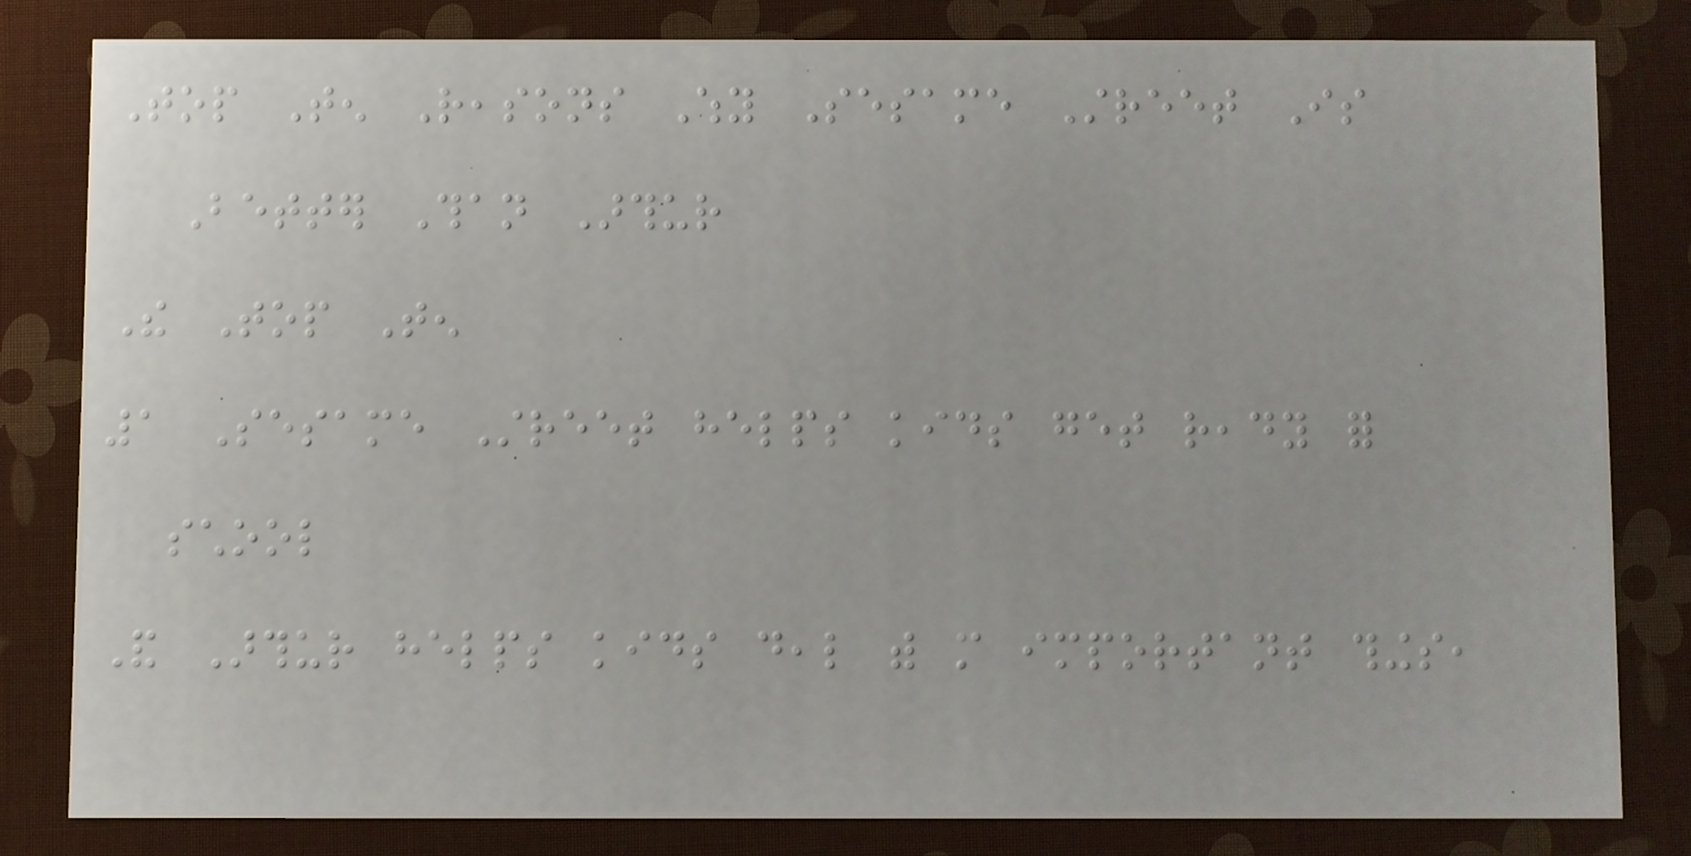Top Ten Reasons Why Sesame Street Is
Better Than Arthur
The Top Ten
1 Sesame Street helps kids get ready for
school
And Arthur helps kids deal with more important things,
